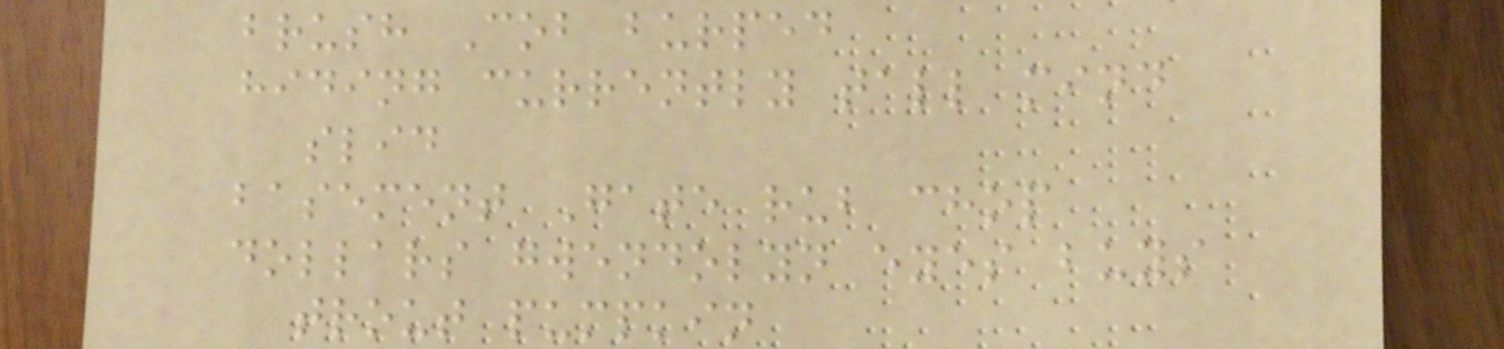brush Cob burped
hiding currently tall mind
slid
basement Gate rub chop
dollars gwendolyn eyes buys
trout pumpkin
